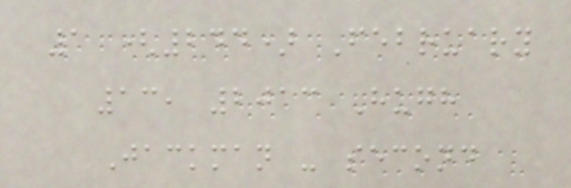1 (244) February
13, 2013 Hugh
Jackman - second
